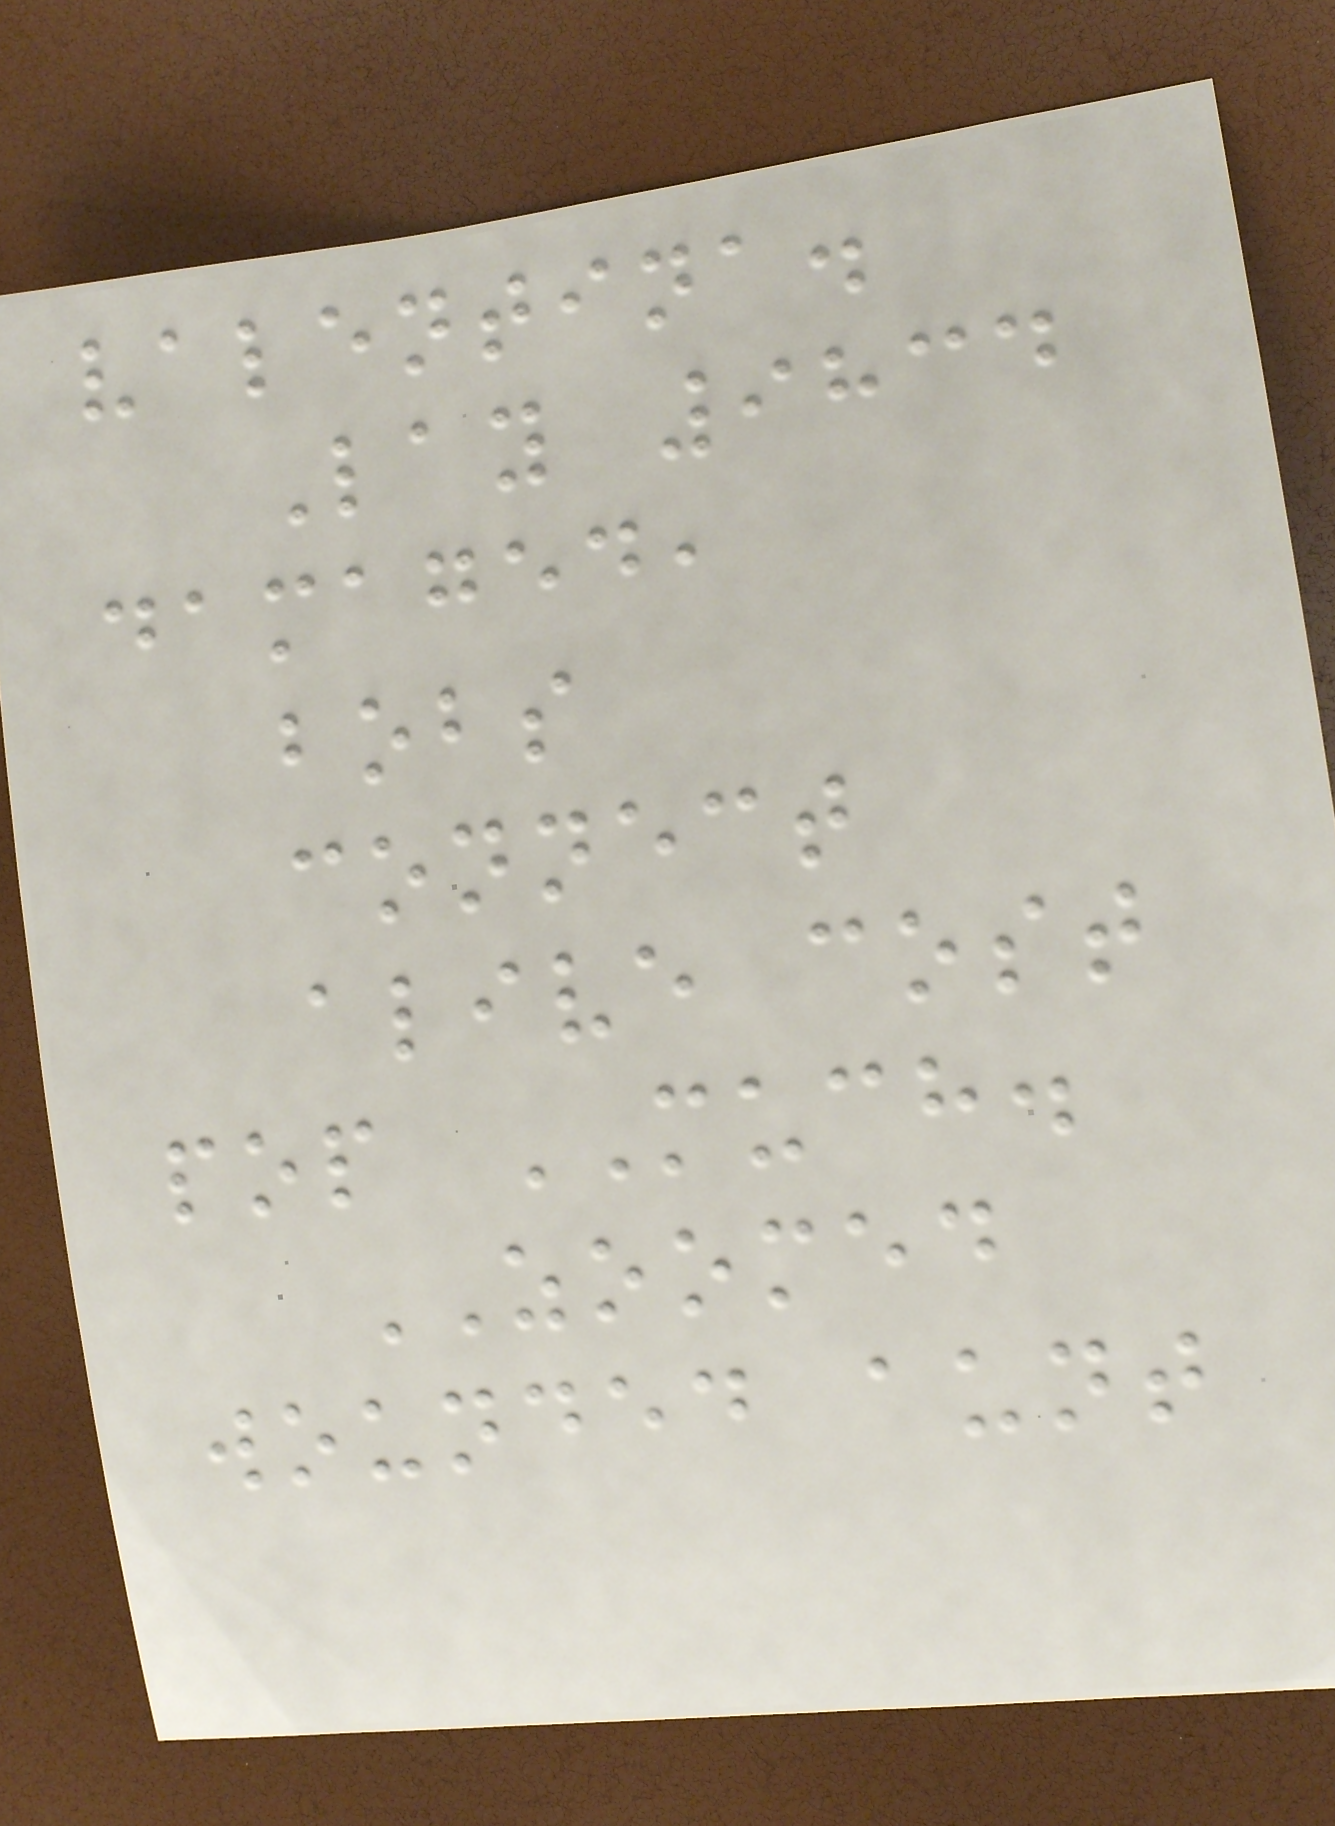valentina.
Lay 9834
damaged,
bobs
connect
alive cost
pop MUCH.
ZOOMED
wounded aunt
